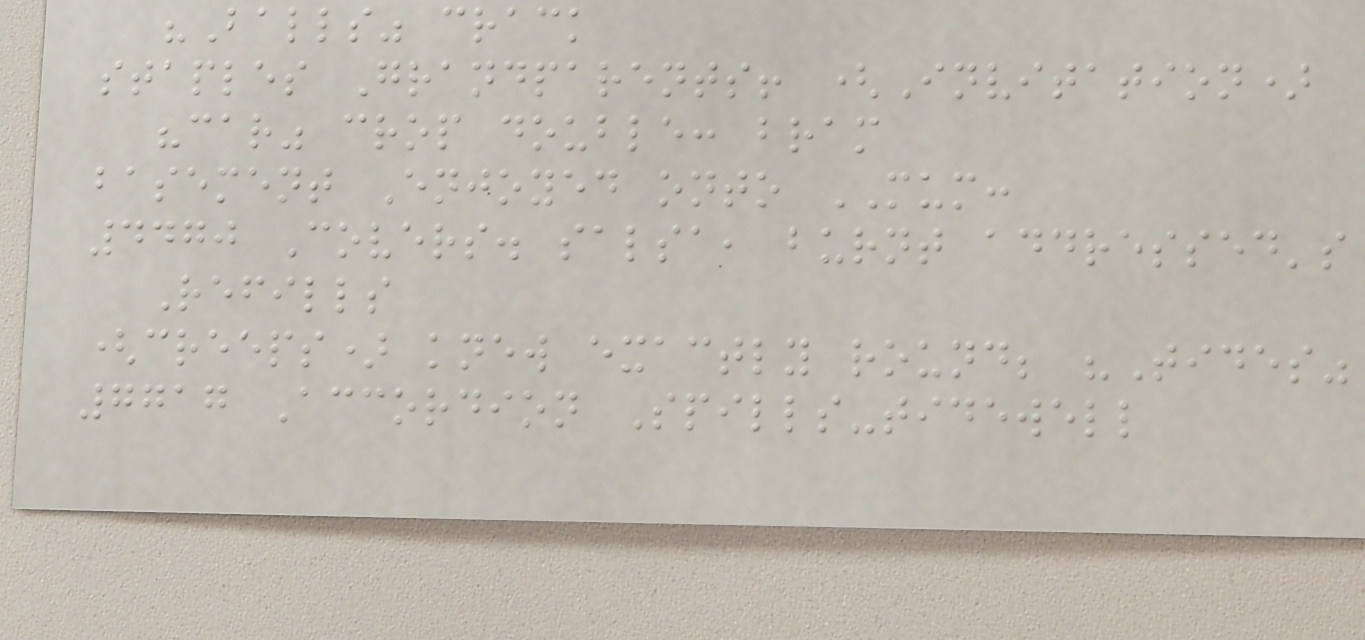"Balls" crack
staples Grandparents! (Invitation)
"car" crop double: bram
basement Enjoyed onto MUM:
4470 Covers. salsa, burnt addressed's
Refills
(creeps) knew exactly round; "Tides"
7717 Accordion Spills-tidewell
